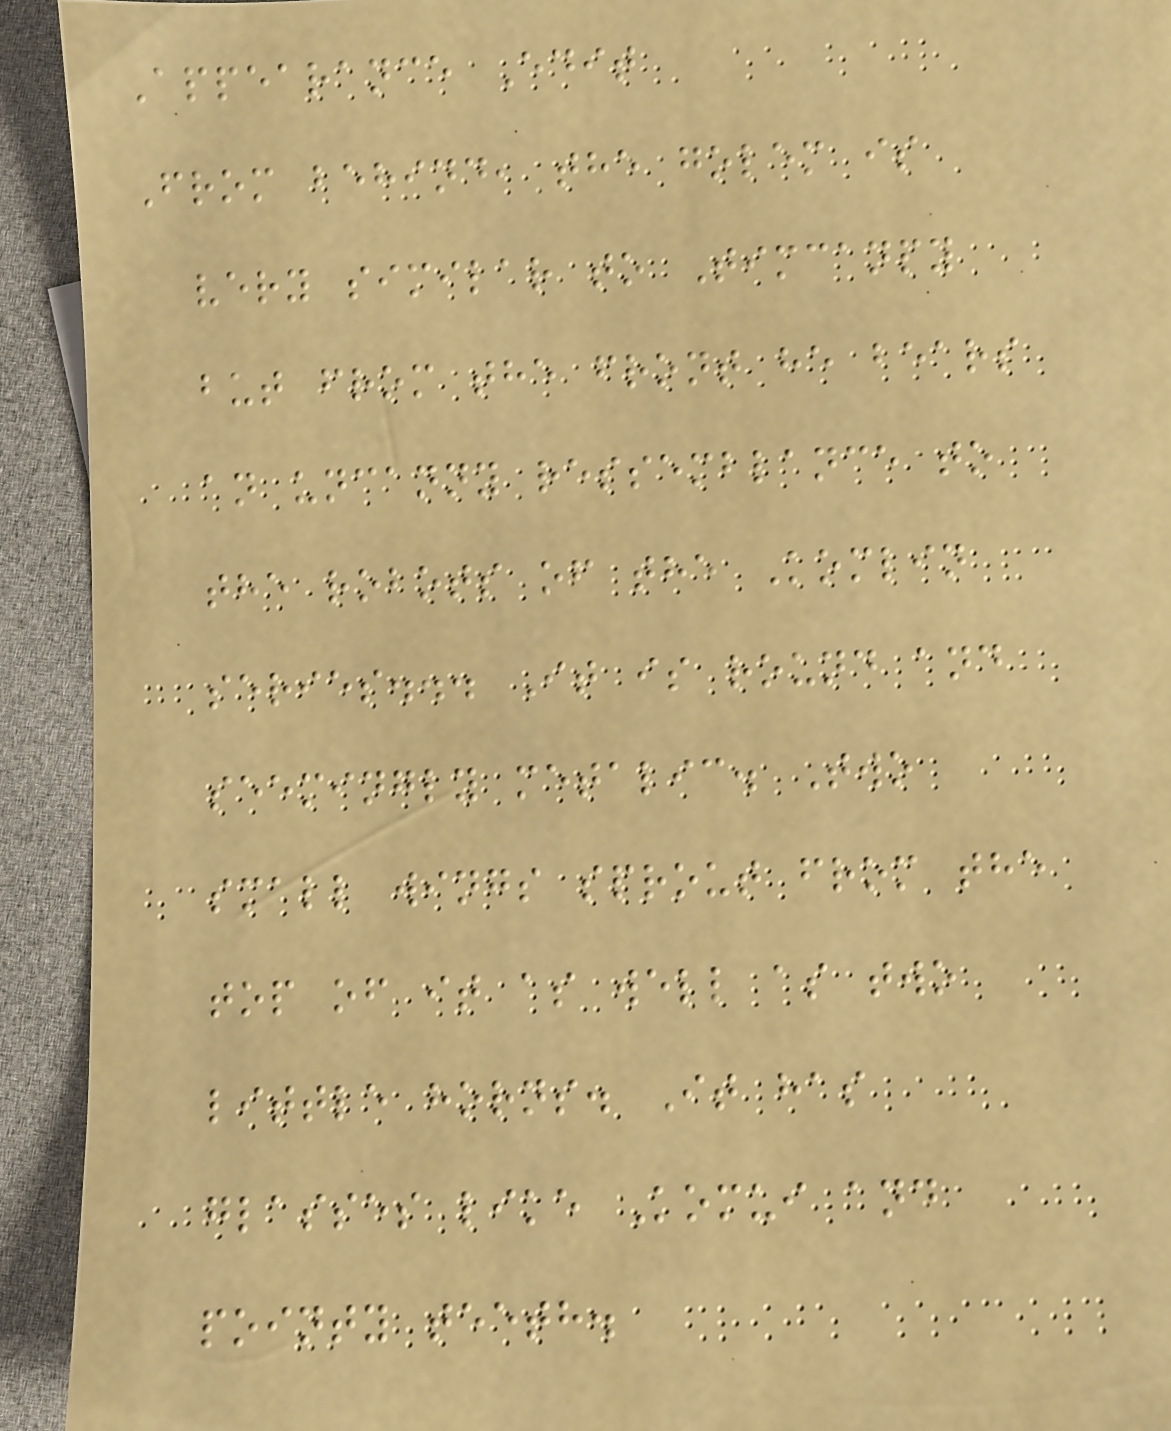Appearance Edit
From behind, the golem is
very similar to Timcanpy
but from the front he bears
an uncanny ressemblance to
the robots of the Komlin
series... It is round and
seemingly metalic. Two
small wings sprout from the
top of it as well as two
little horns. It has
glasses like Komui and
pointy teeth.
